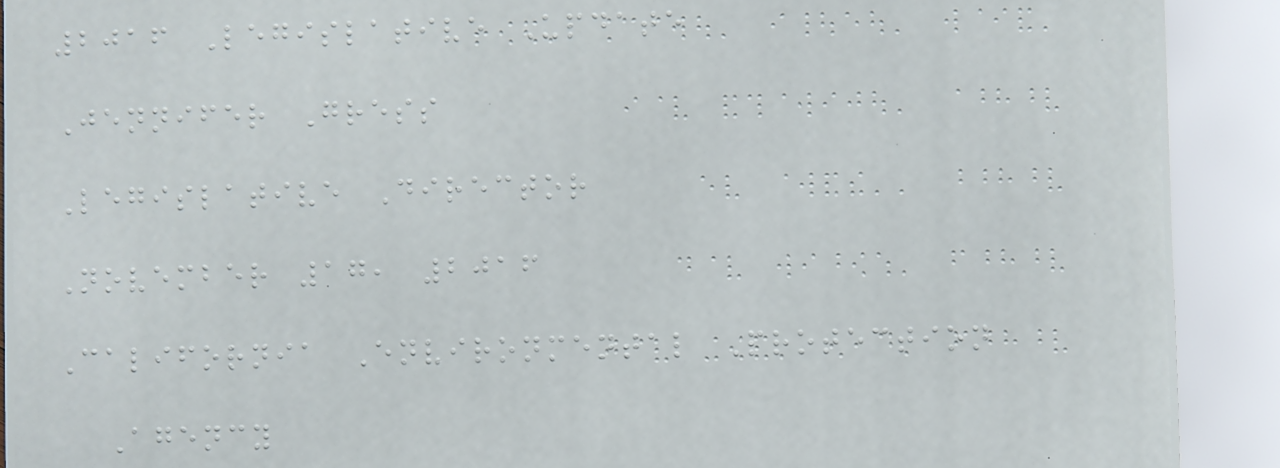2016 Legislative Update
Jennifer Gress
Legislative Director
November 17, 2016
California Environmental Protection
Agency
